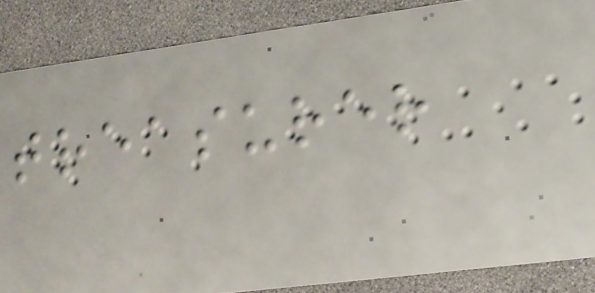treasurer
